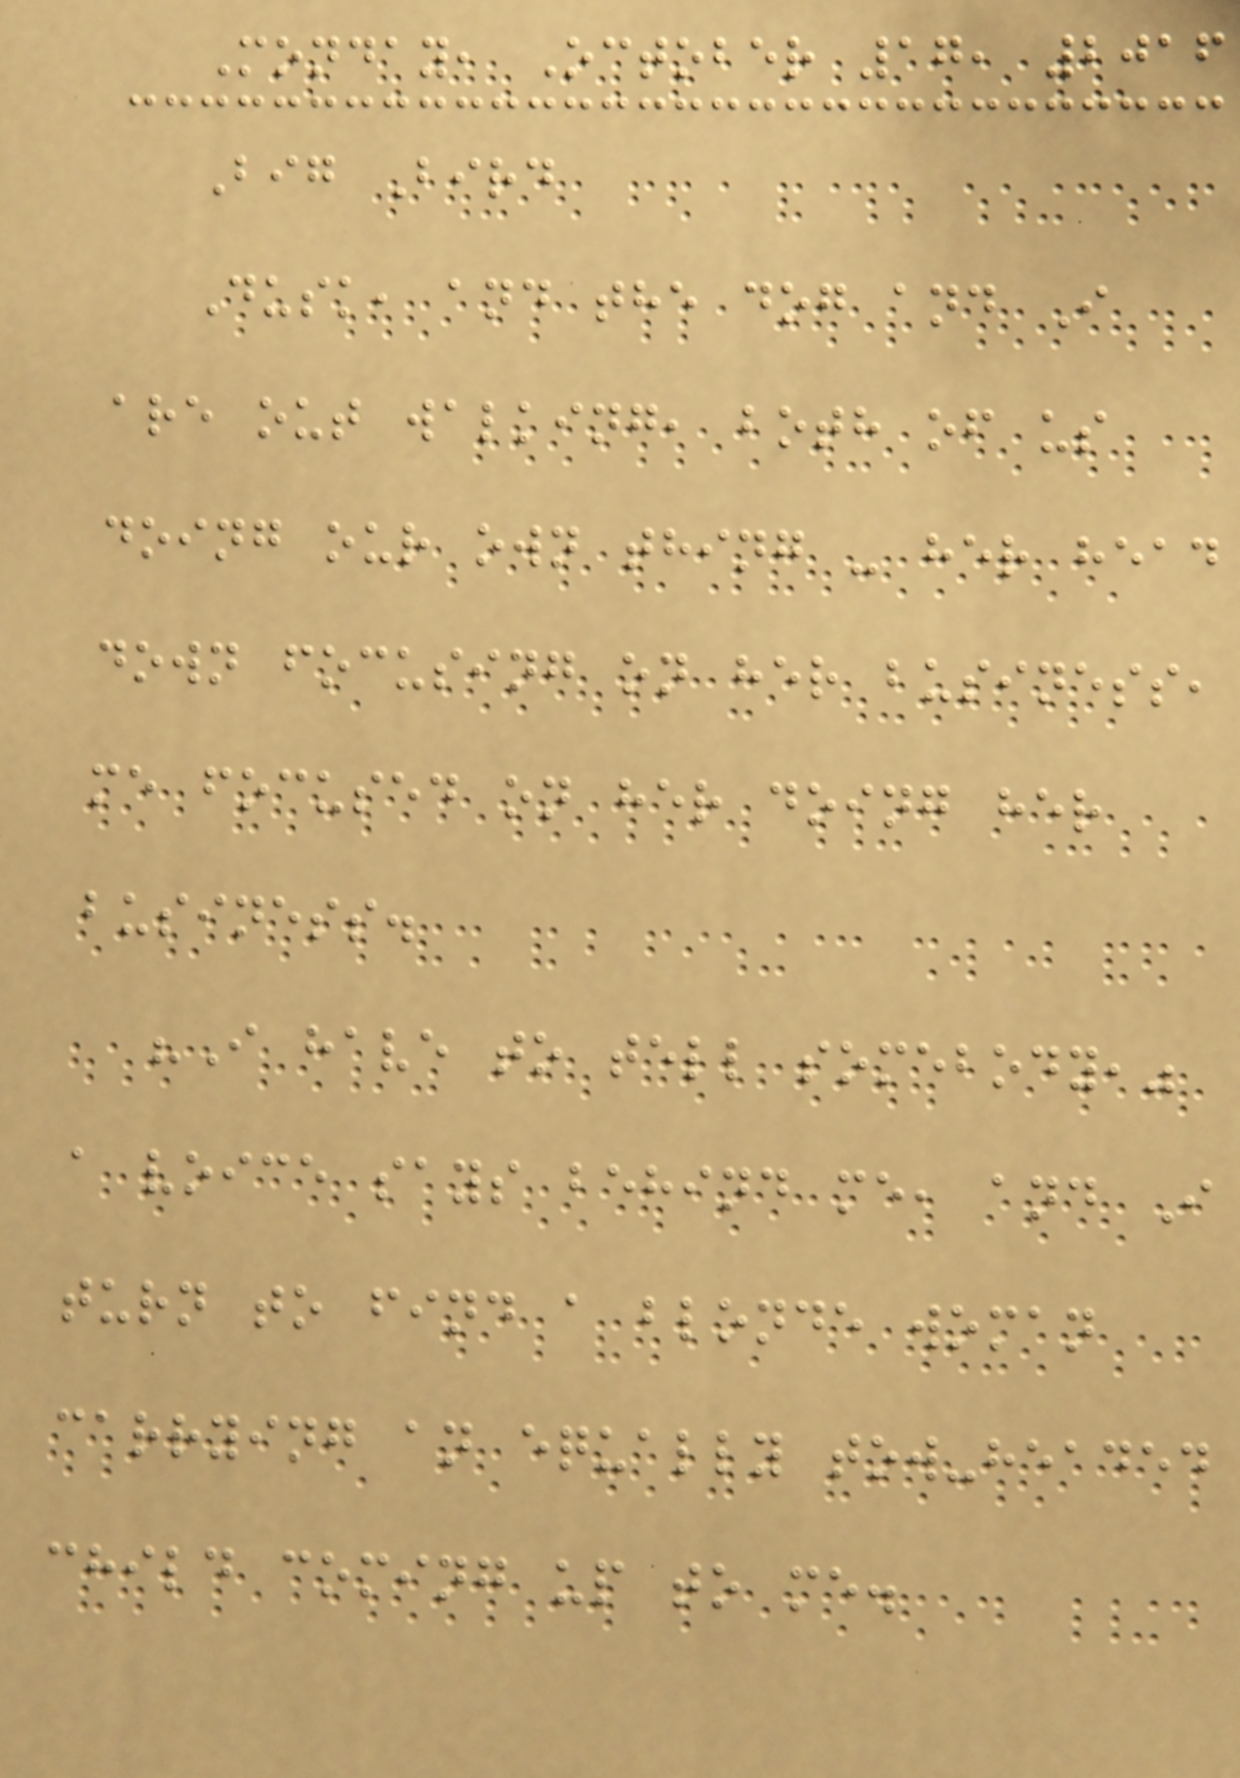Monday, October 17, 2016
Big Bird
Dusk, and the dog and I
are out walking, both of us
doing our own thing - her head
down focusing on her business,
me focused on her doing her
business.
"I have to tell somebody,"
a voice says behind me, and I
turn to find a blonde woman
carrying an equally tow-headed
child coming up to me.
